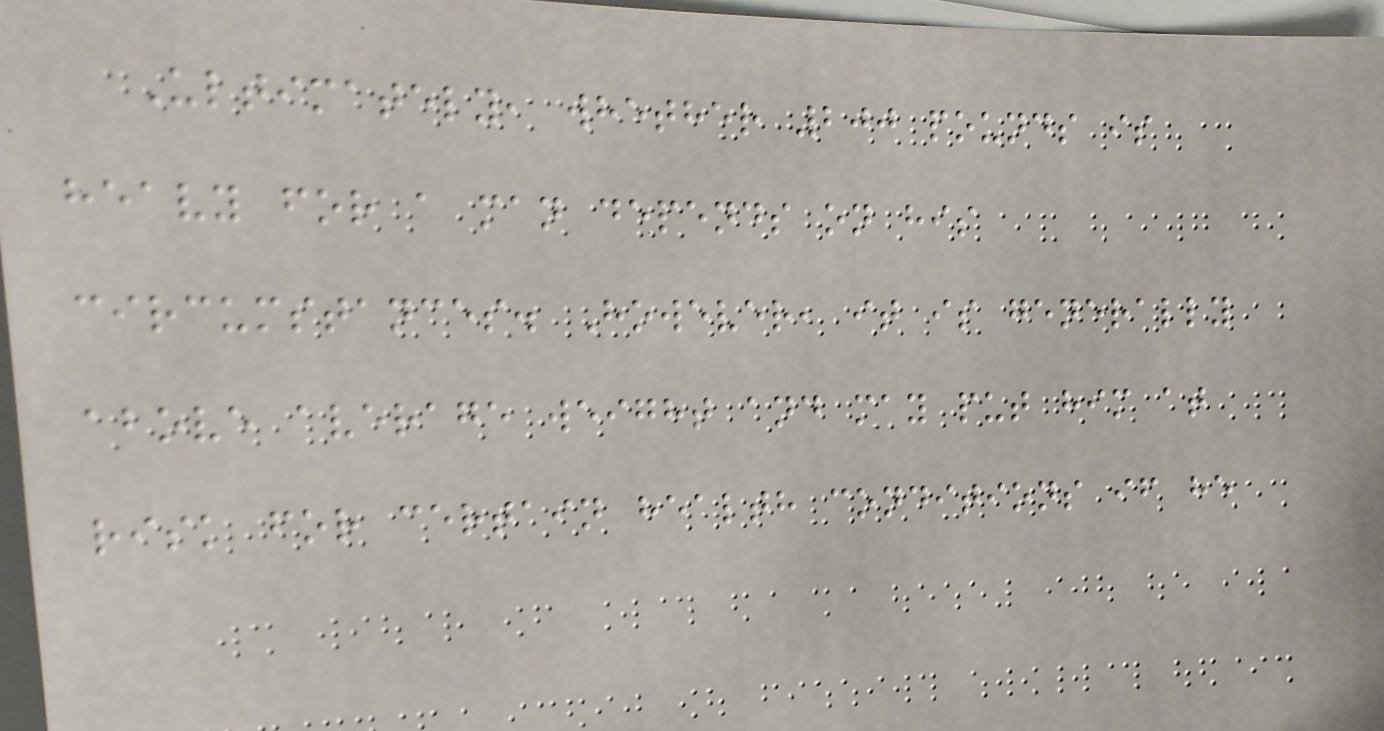Ultimately, whether 200 pounds is
heavy for a man depends on his
circumstances. However, it is generally
above average weight and may put him at
risk for certain health conditions if he
